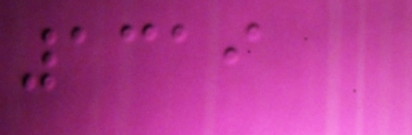1319
